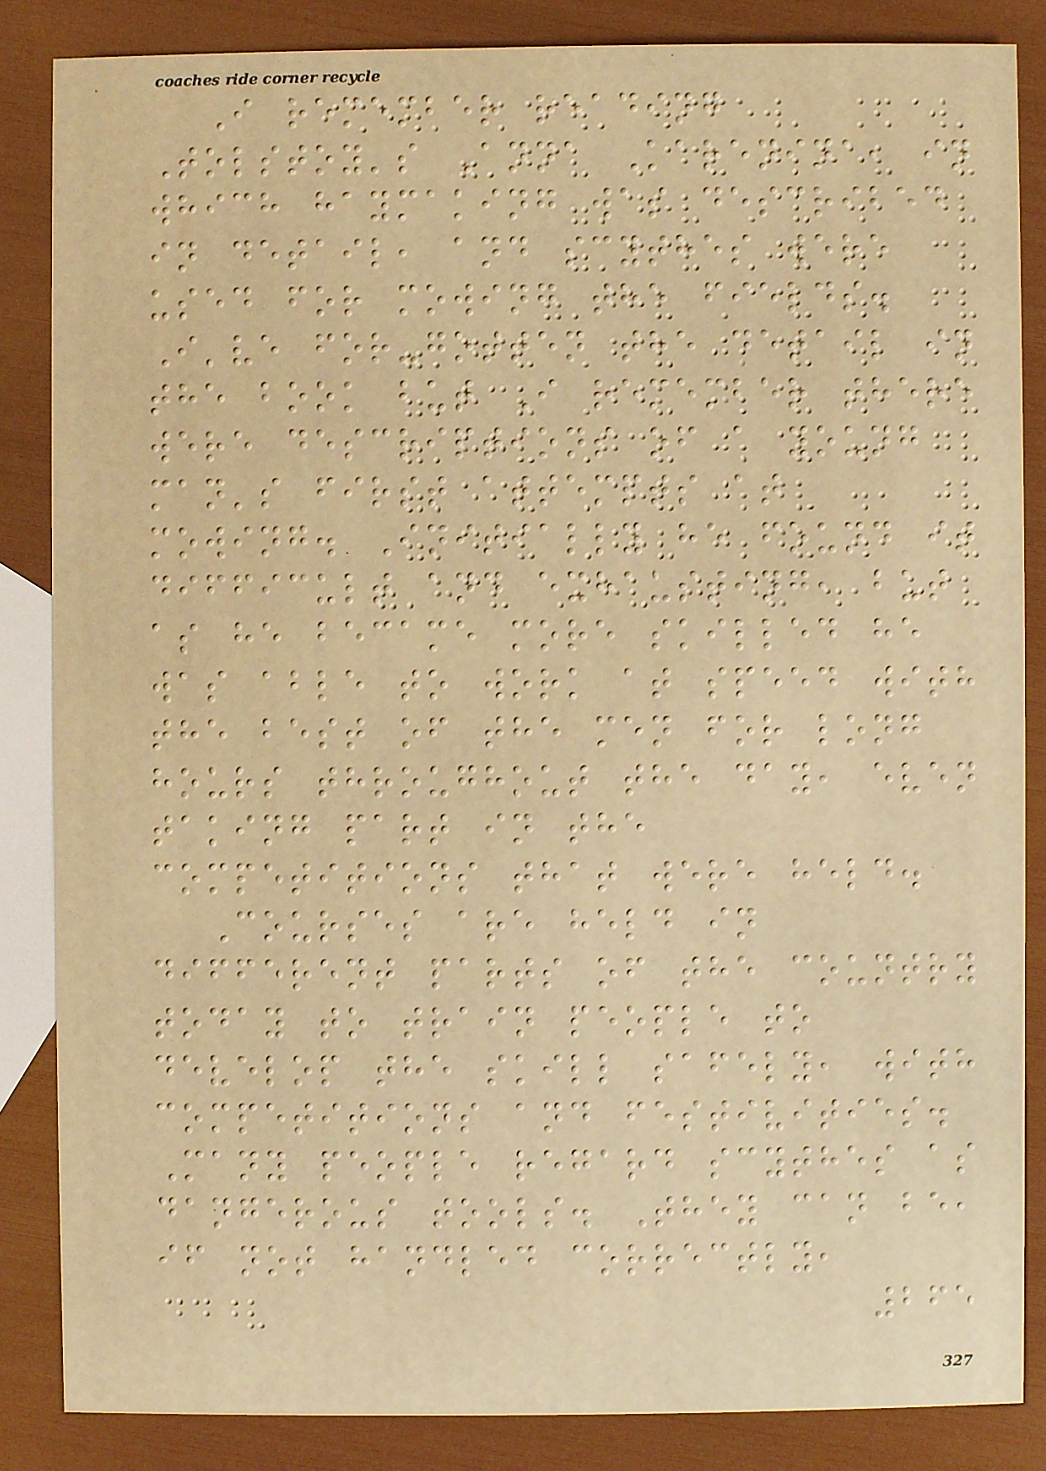I remember reading
Tolstoy's Anna Karenina, in
which haymaking was described
in detail, and scythes were
used for mowing the fields.
I've for-gotten the detail in
the book but I remember there
were descriptions of a young
man's first attempts at
mowing. Initially he found it
difficult and exhausting, but
as he became more skilled he
was able to work at speed with
the best of the men for long
hours throughout the day, even
taking part in the
competitions that were held.
Courses are held in
different parts of the country
today to train people to
develop the skill safely, with
competitions and festivities.
Many people regard scythes as
dangerous tools. They can be,
if not handled correctly,
265
